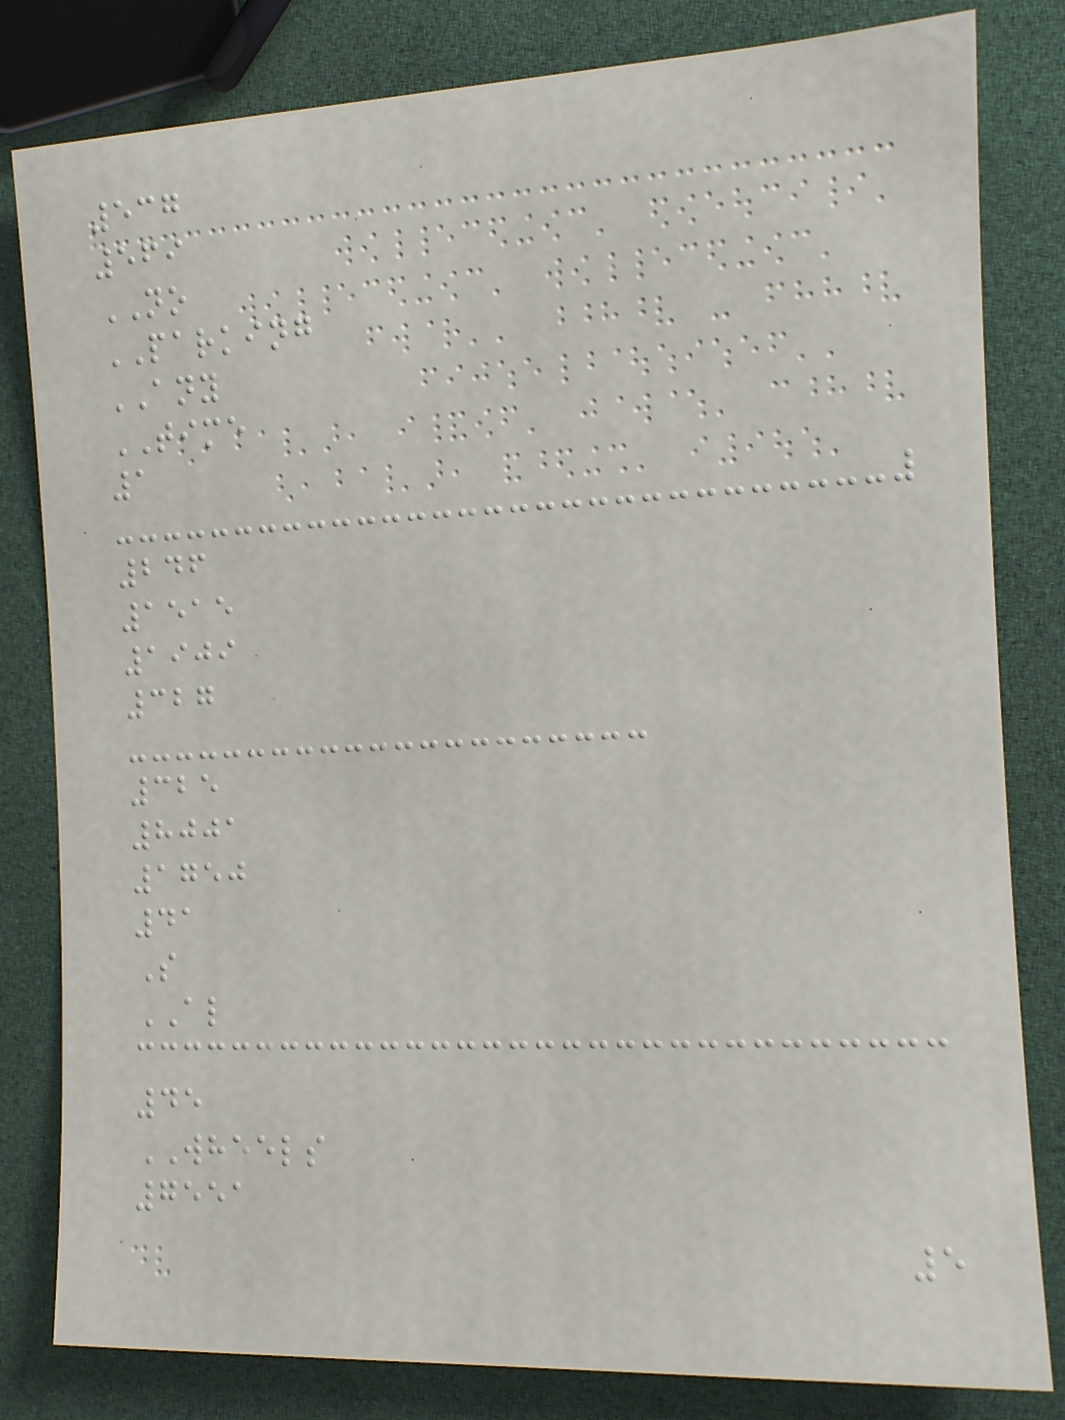537
569
NO
PARKING
ANY
TIME
1
246
1515
1909
327
325
8001
1750
41
S
AL
45
WHEELS
7551
5
